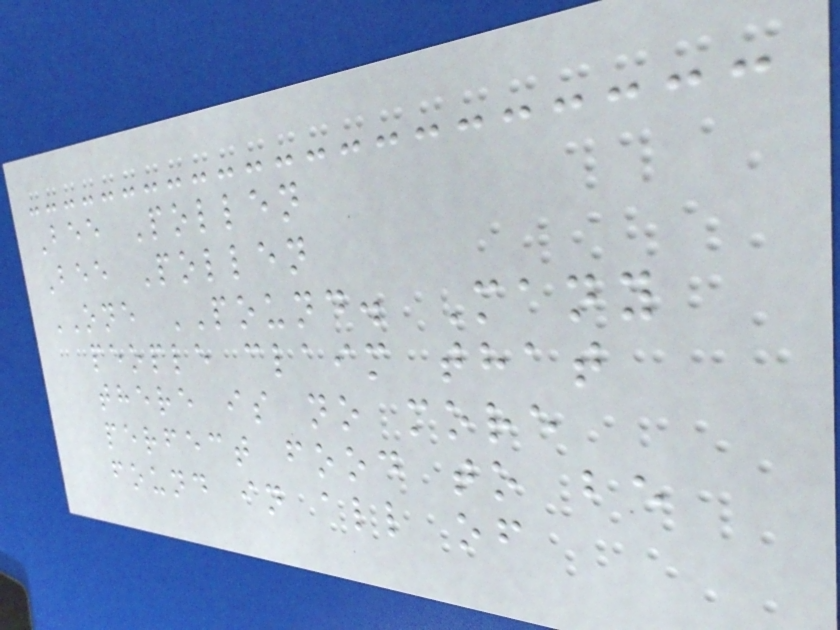Bee Pollen
Bee Pollen
ONE POUND. Many
people claim that
there is no more
perfect food to be
found in all of
